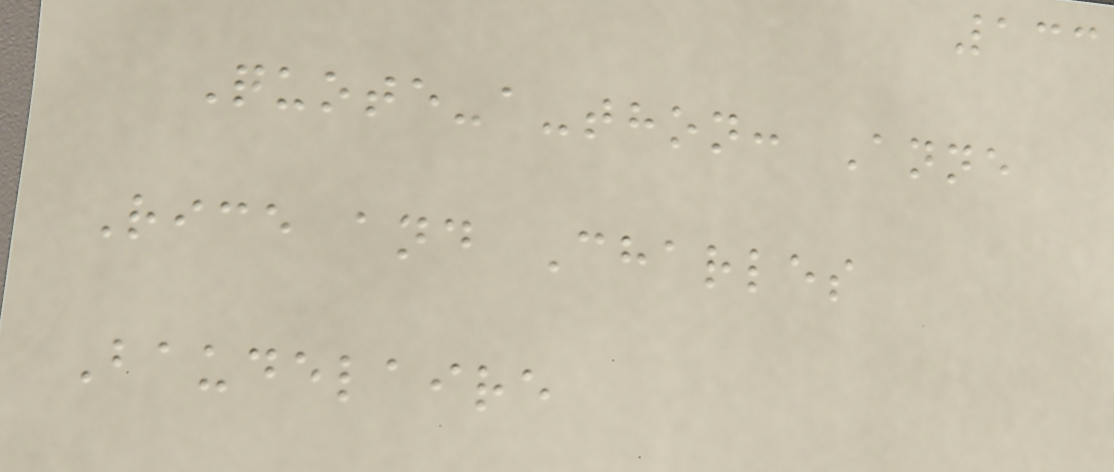133
Quote-a-thon: Anne
Rice and Charles
Baudelaire
